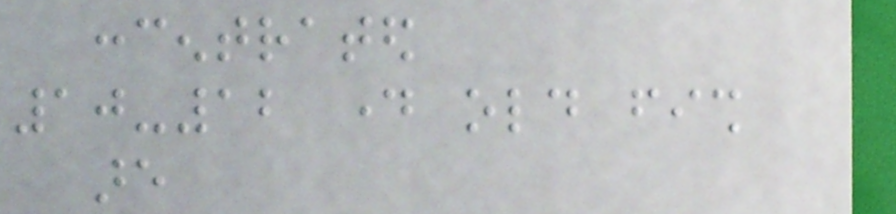concentrated
10-12 day old fish
are
